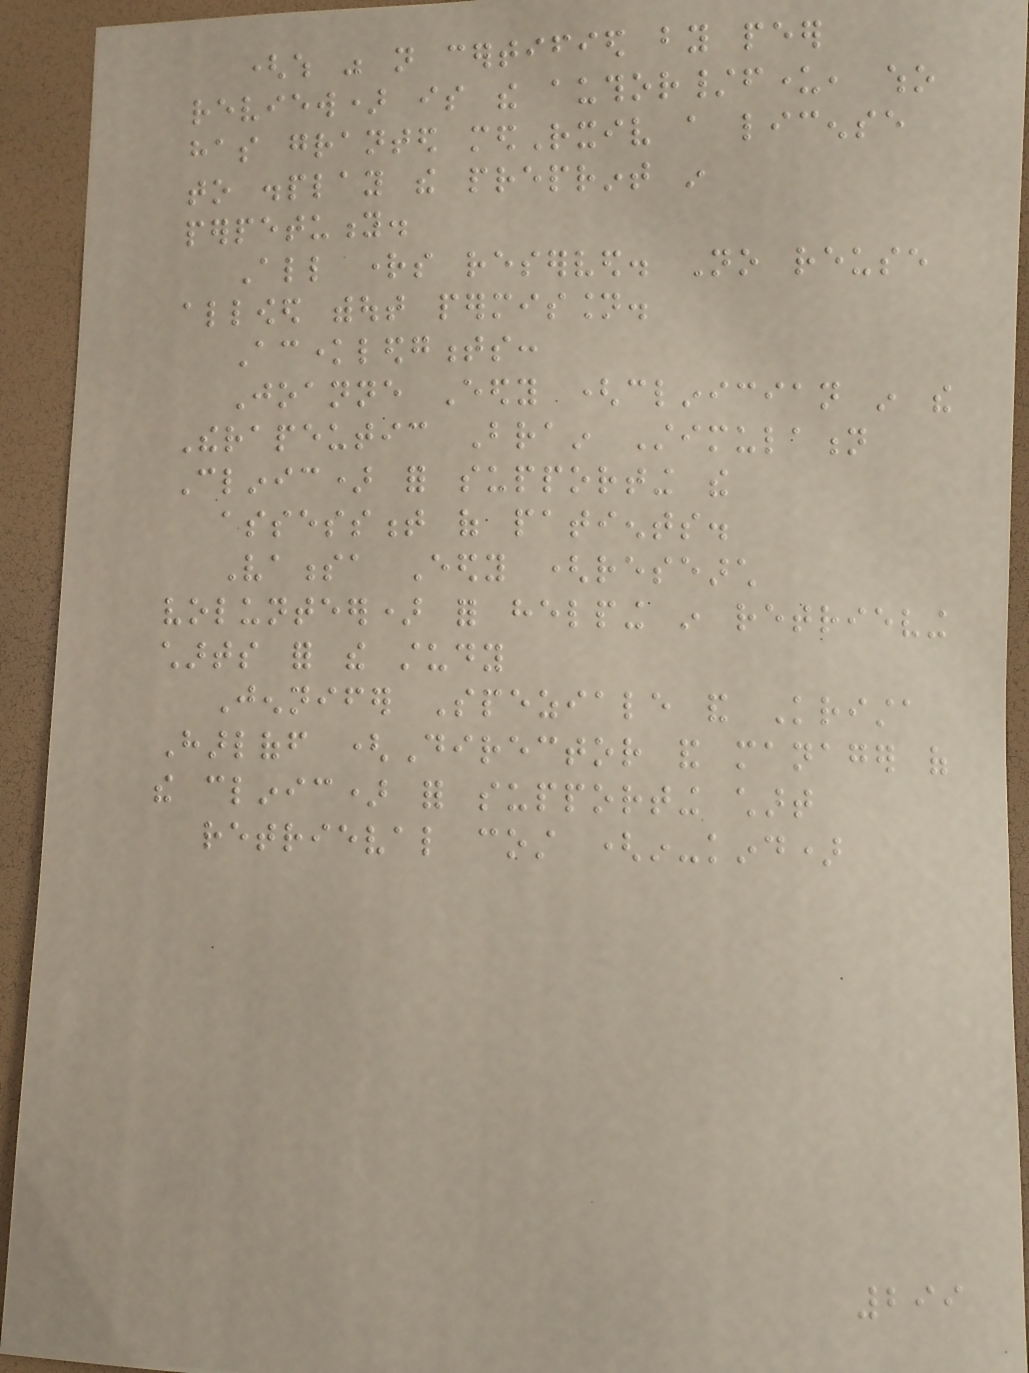(which was not certified by peer
review) is the author/funder, who
has granted medRxiv a license
to display the preprint in
perpetuity.
All rights reserved. No reuse
allowed without permission.
Acknowledgments:
Joanne Eedy (clinician in the
Therapeutic Brain Stimulation
Clinic) for supporting the
assessment of patients.
Vanessa Eedy (research
volunteer) for helping in retrieving
charts for the study
Jennifer Speziale and Krista
Harloff (Director and manager of
the clinic) for supporting chart
retrieval cost (in-kind)
299
